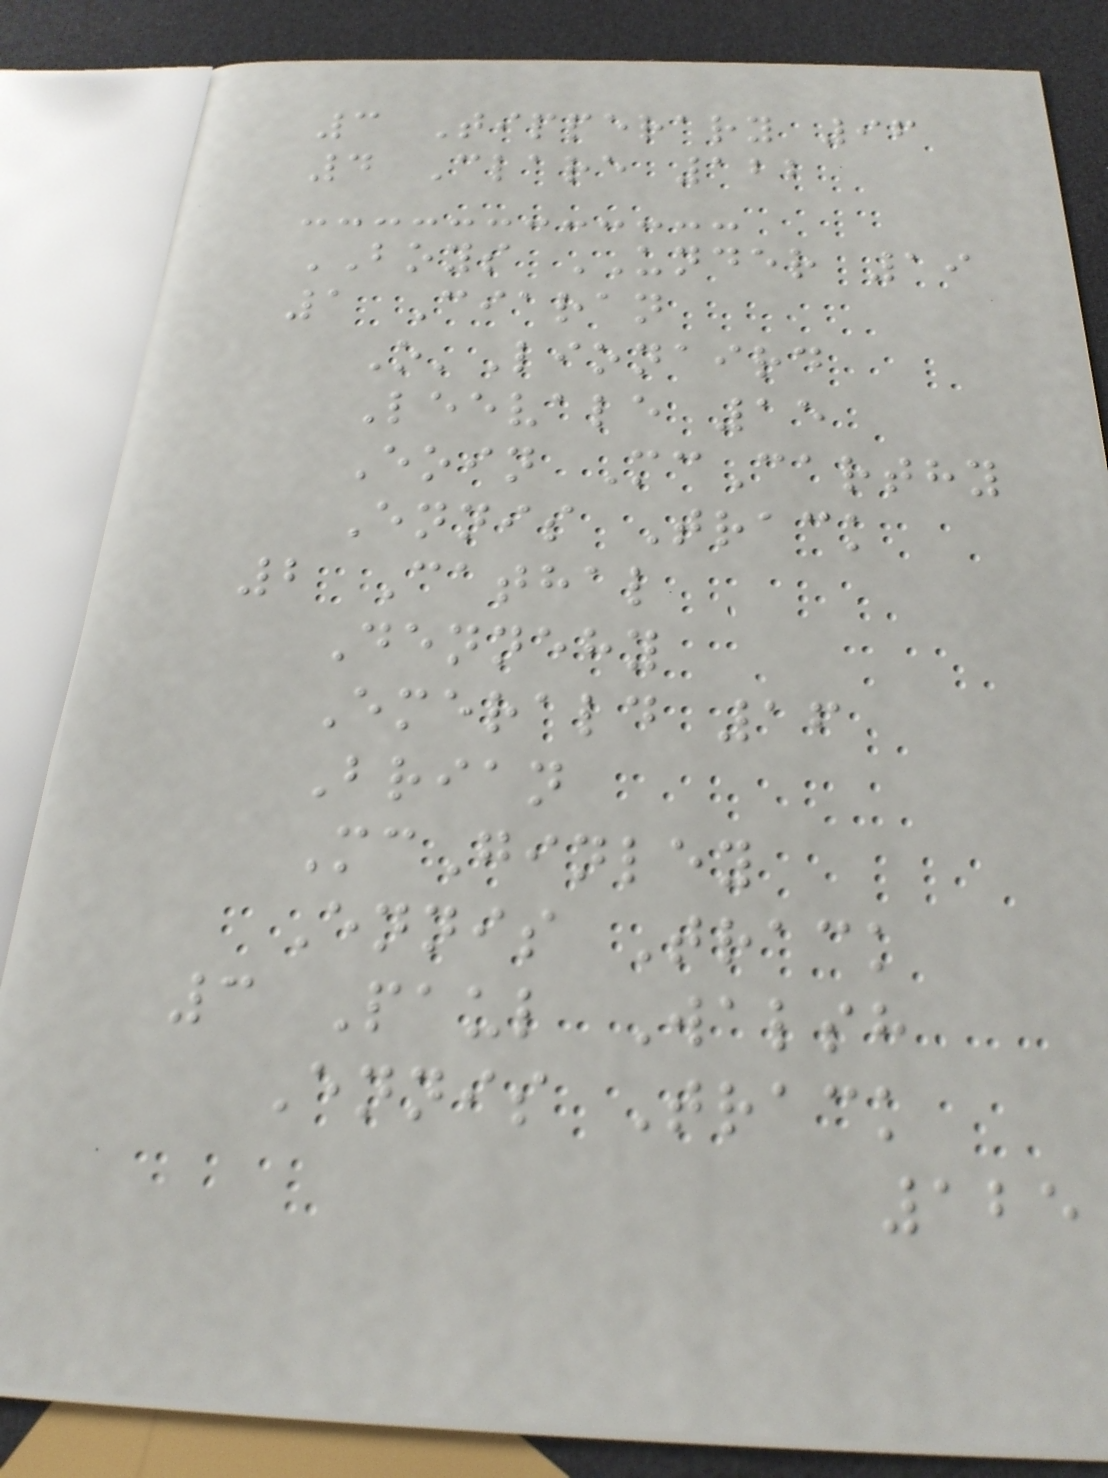3 Tipperary 96
4 Clare 122
BOYS UNDER 19
1 Ciaran
O'Lionaird
Leevale 15
Eoin McCarthy
Ennis Track
2 Cathal
Dennehy
Emerald 16
Brian
McGinley
Ennis Track
3 Paul Walsh
Ennis Track
125
